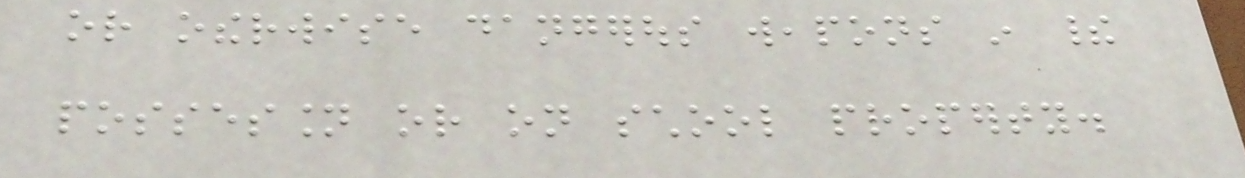or otherwise dangerous weapons in their
possession or on school property.
